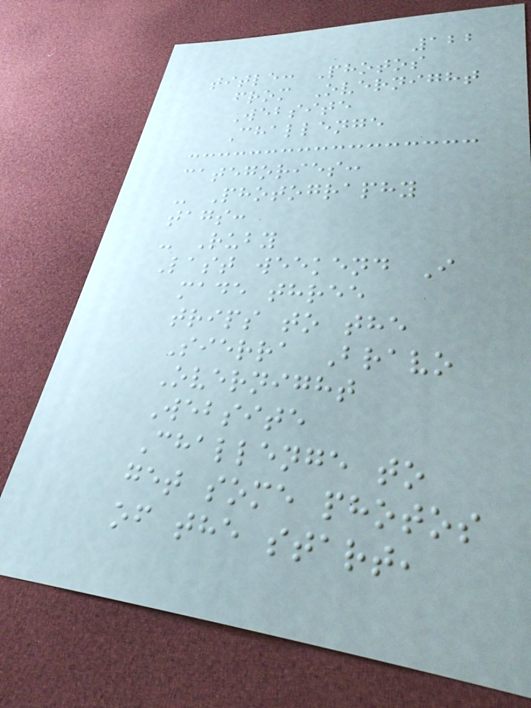122
title: Photos
from Overnight
Website
Challenge
categories:
- Photography
tags:
- Ruby
Last weekend I
made three
trips to the
Sierra Bravo
Overnight
Website
Challenge to
get some photos
of the start,
